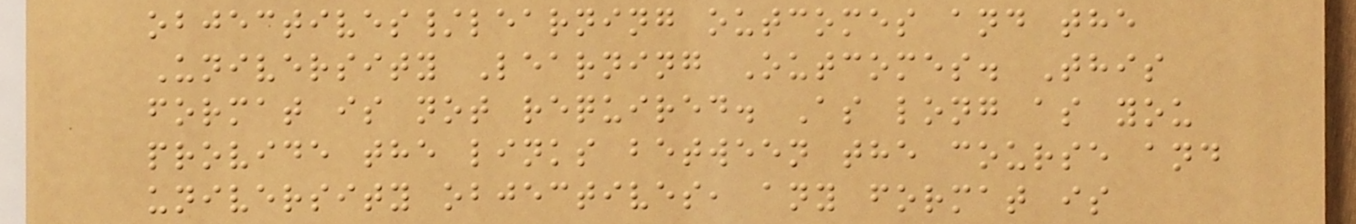objectives/learning outcomes and the
University Learning Outcomes. This
format is not required. As long as you
provide the links between the course and
university objectives, any format is
